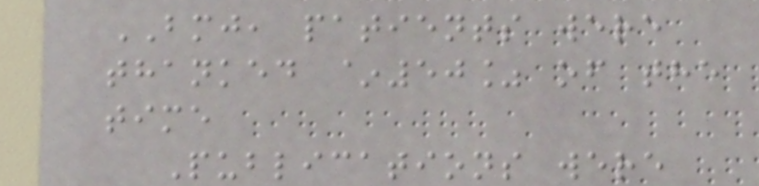BMJ, patients were
thanked ~50% of the
time
Publications were
